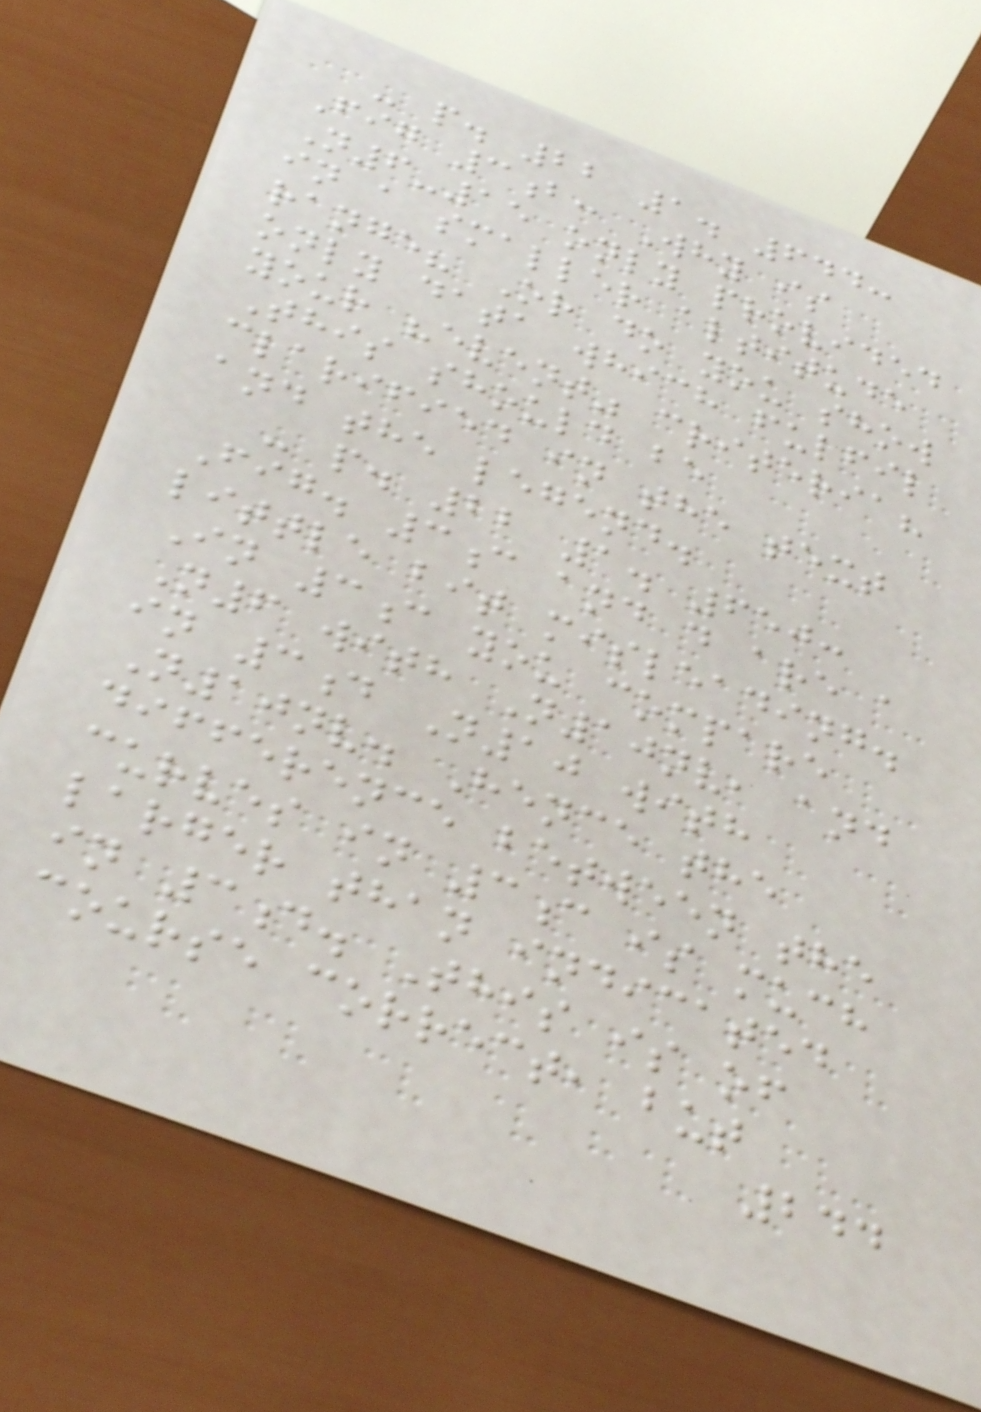- p. 22 1. 644:
Fig 3b: Why is
N6-15 only provided
in a smaller altitude
range? Or do you show
only data which fulfil
your "event" criteria?
This should be
clarified in the text
and the legend.
- p. 22 1. 650:
Fig. 3c and d are a
little bit misleading.
In 3c you compare
N6 with N10nv, and
in 3d N10 with
N10nv. Hence the
difference between the
curves in 3c is much
larger than indicated
in 3d. This is of
course correct, but
244
